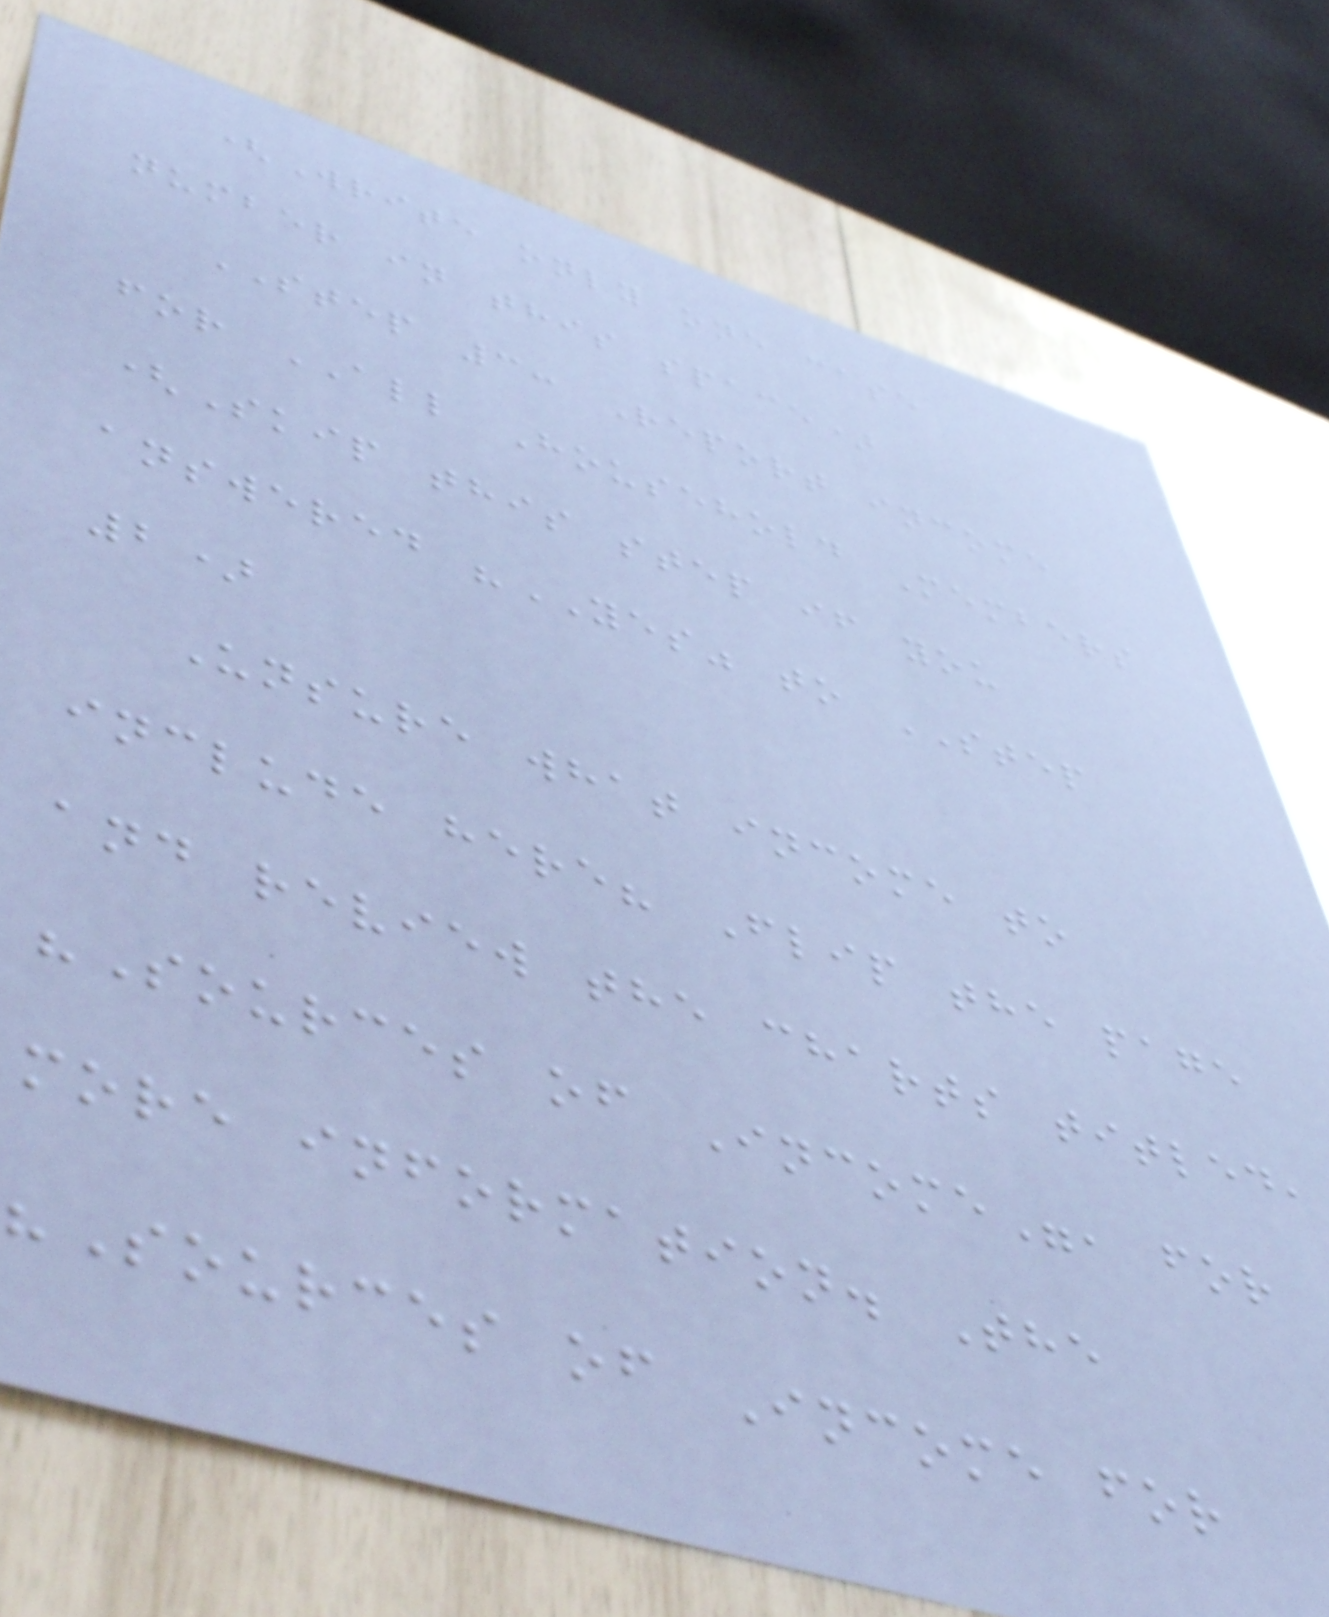(Write only one case
number in this space)
STEP 3: Report income
for ALL Household Members
(Skip this step if you
answered "YES" to STEP
2)
Unsure what income to
include here? Flip the page
and review the charts titled,
"Sources of Income", for
more information. The
"Sources of Income for
